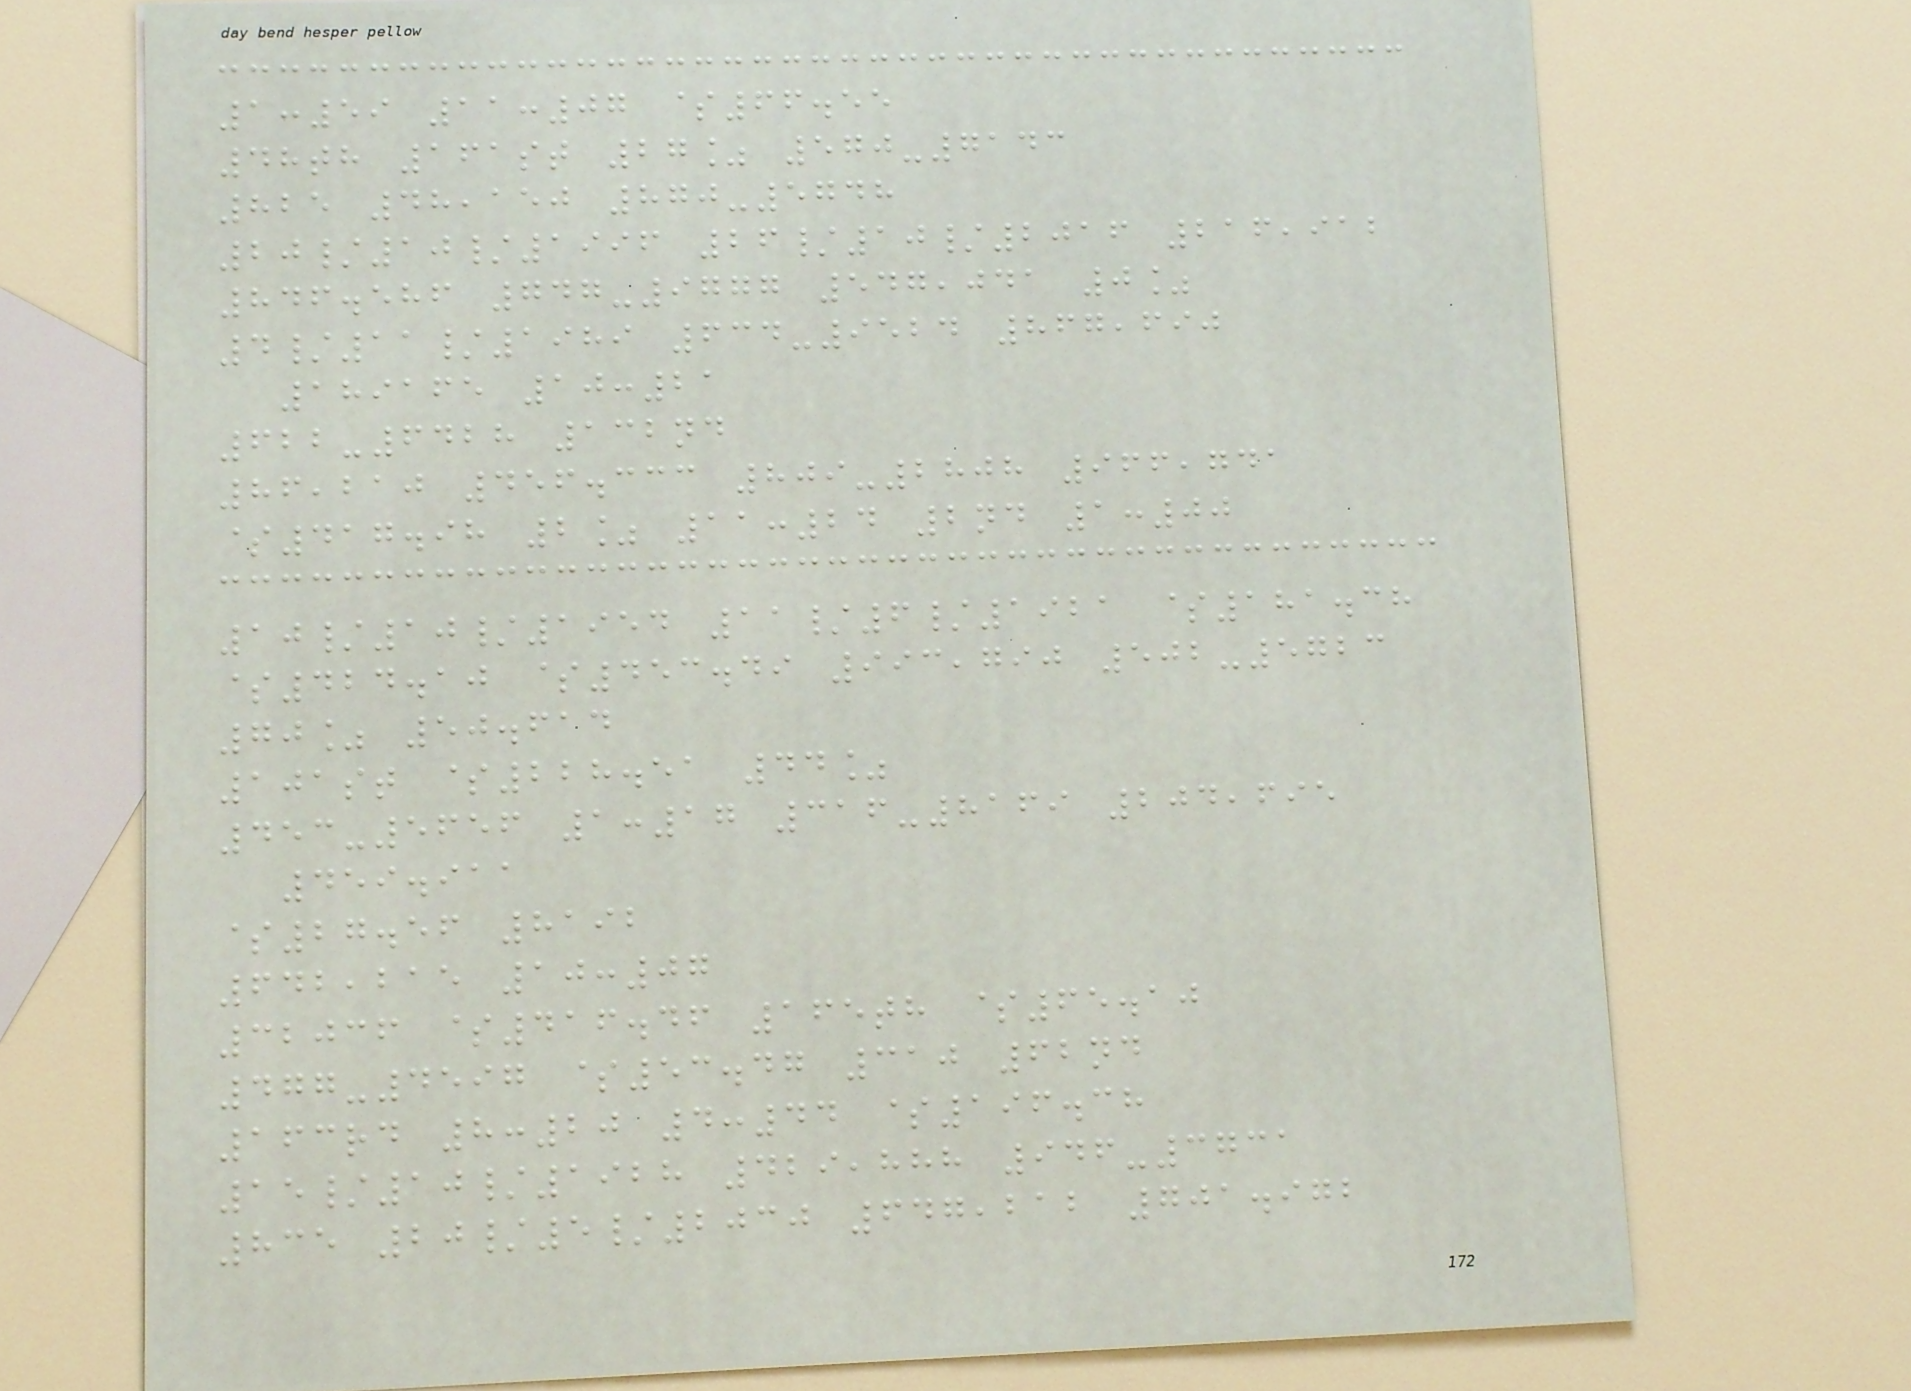1:59 11:07 $66.55
48th 161st 27% 570-7143
825 48,150 870-5748
20/10/1996 26/10/2016 216,912
846.586 747-9777 547,041 0%
4/11/1989 634-9524 867,690
189165 10:21
622-6428 132nd
86,210 456.333 809-2808 966,741
$417.98 2% 11:24 2nd 1:00
10/10/1954 11/6/1921 $181.38
$424.10 $453.49 993,790 502-5723
70% 50.614
101st $228.51 44%
453-5656 1:17 316-8169 204,695
459.911
$27.56 8192
642,215 10:07
32036 $416.46 165th $65.10
477-4597 $53.47 310 62nd
163rd 8:20 4:44 $196.38
15/10/1928 429,888 946-3731
835 20/5/2030 647,212 701.972
